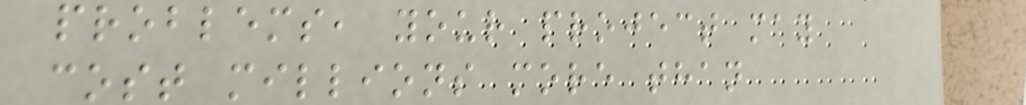problems, your project may
cost millions more than
